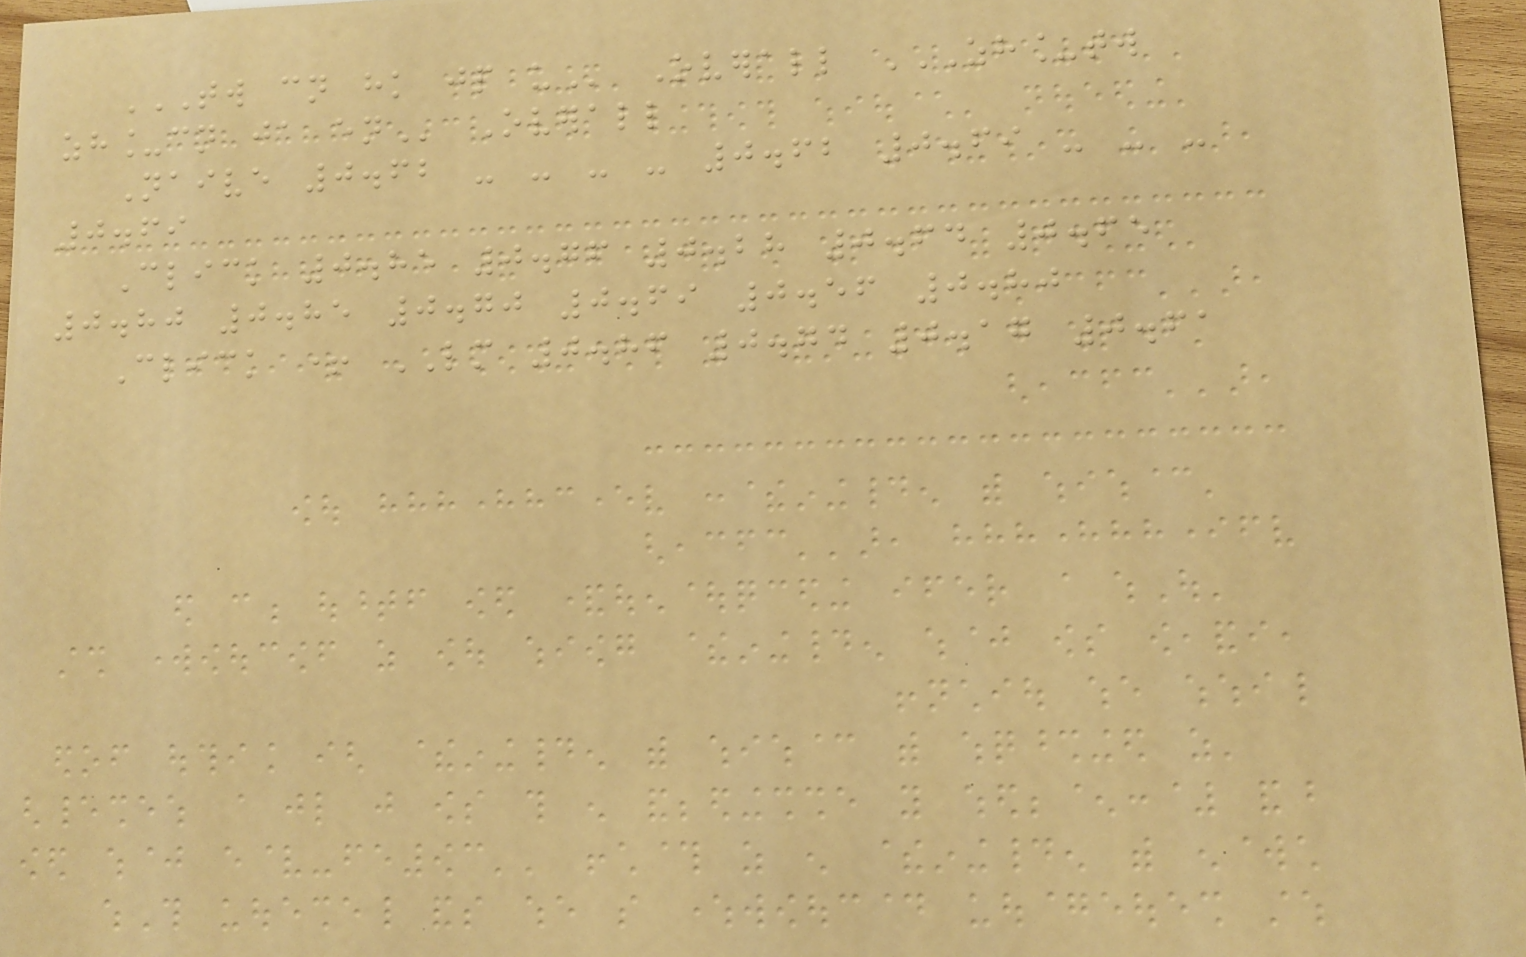TW CN HK JP US Overall ZH_TW
ZH_CN JA EN Overall
Naive 0.62 - - - - 0.62 0.69 - - -
0.69
Click 0.85 0.76 0.28 0.64 0.65
0.80 0.85 0.70 0.69 0.56 0.80
Click + LM 0.86 0.74 0.17 0.61
